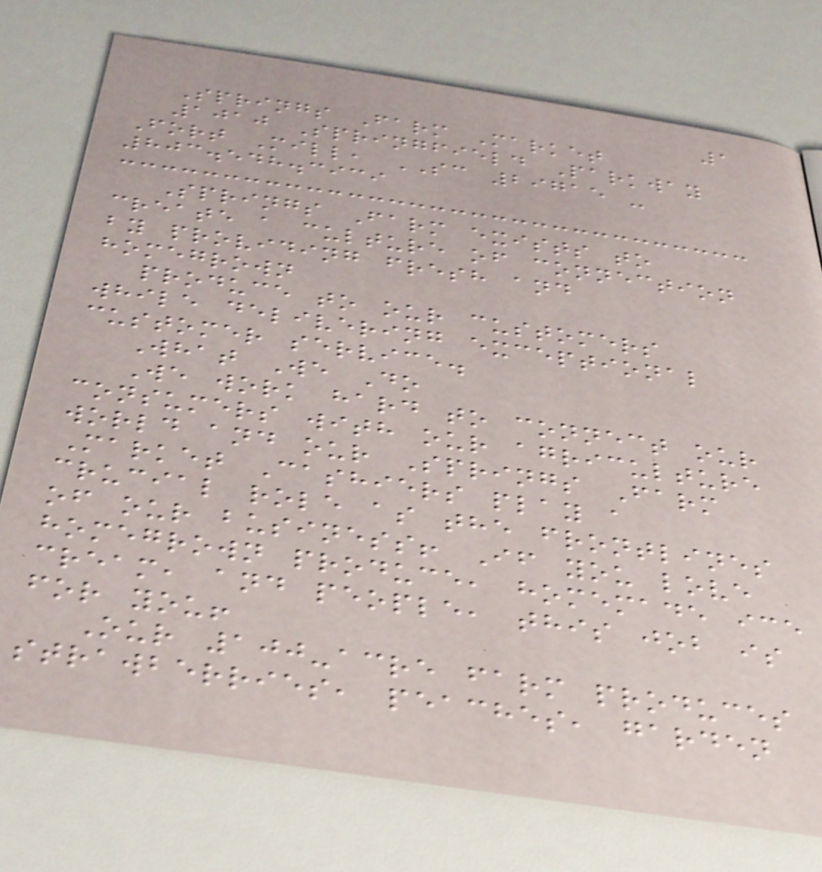1
Springs Farm Market
1010 Springfield Parkway
Fort Mill, SC 29715 -
803.548.3939
Springs Farm exists to
create a culture of connection
by providing fresh and
homegrown
produce to our customers
while delivering exceptional
customer service.
What We Do
We work hard to connect our
consumers with our agriculture
world and our Springs Farm
Market Cashiers play a
crucial role as the frontlines
of our business! If you love
homegrown produce, homemade ice
cream, and people, this job is
for you!
Our 100-acre farm produces
strawberries, peaches, garden
